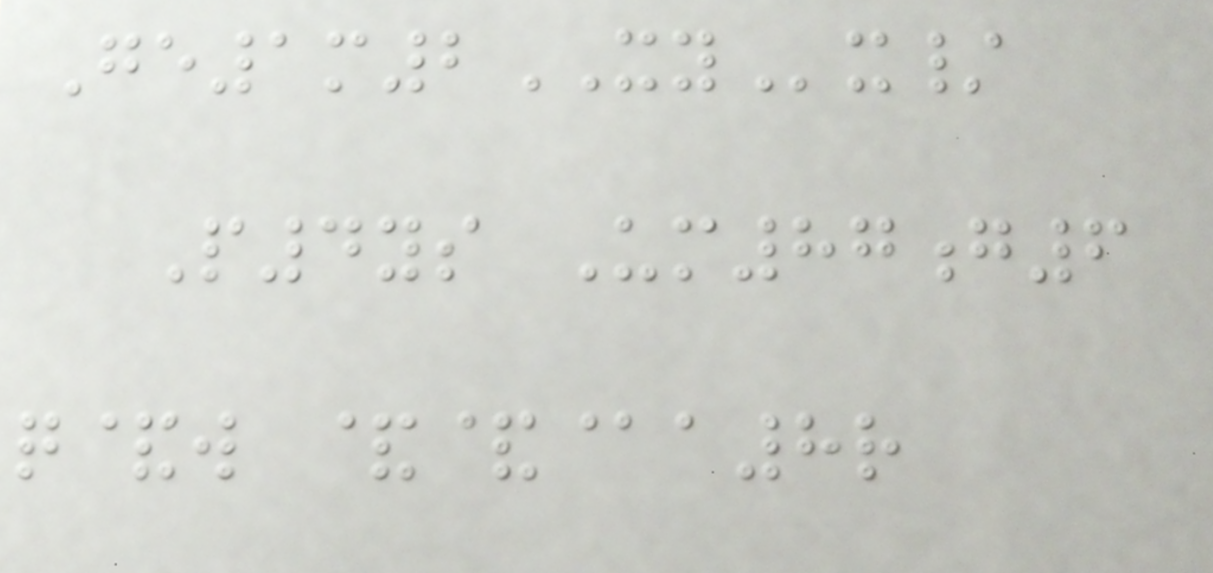Ge1m2XYx/
P4ys Um87g6
q&w &&@a8r
